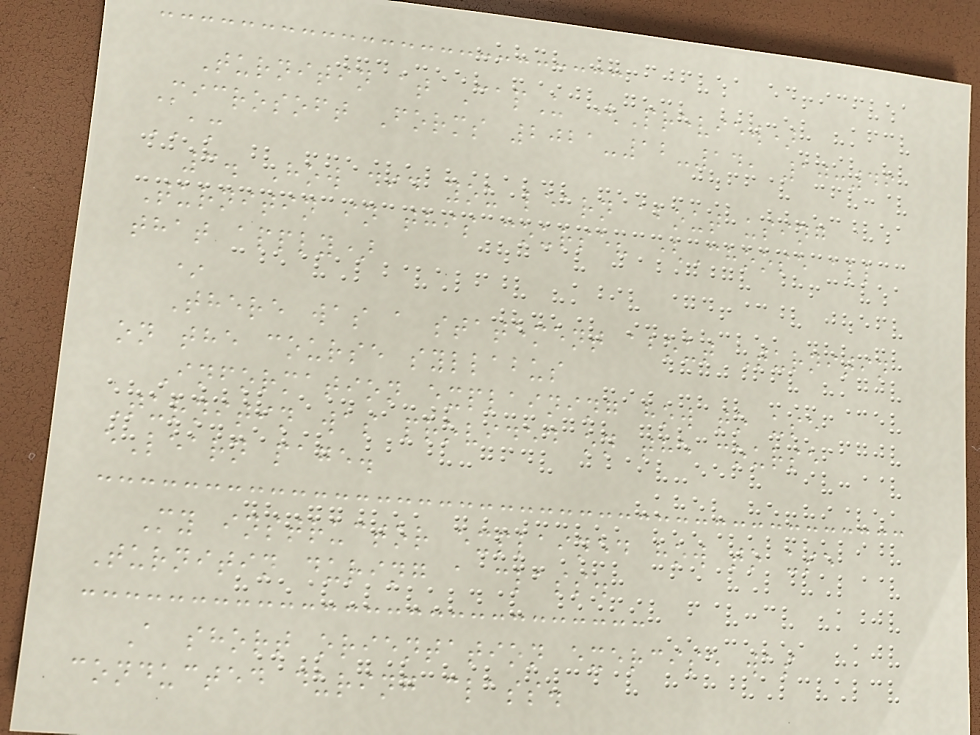Turnitin at CapU (Preview)
Microsoft Forms 2021-12-14, 10:46
AM
3. How did you learn about using
Turnitin in this course? (Choose all
that apply)
*
There was a statement about Turnitin
on the course syllabus
Information explaining how to use
Turnitin was provided on the course
eLearn page.
My instructor explained how to use
Turnitin during a class.
A short orientation exercise was
conducted during class.
